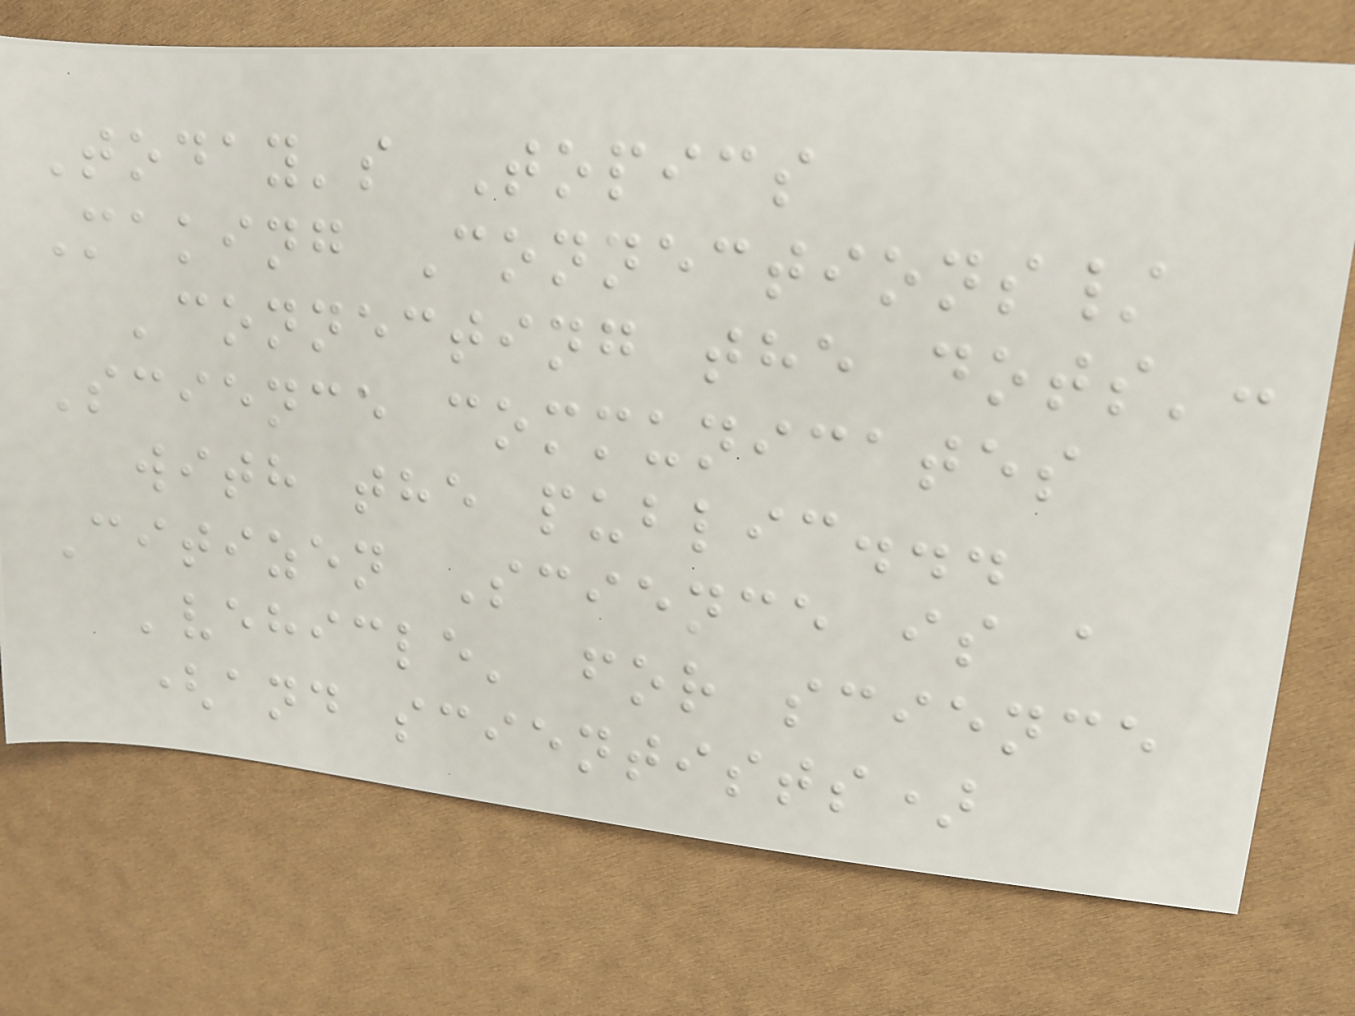Today's Topics
Making Connections/
'connecting the dots':
Science communicates
with the public...
Citizen Science is a
'vehicle' for science
(and scientists)
